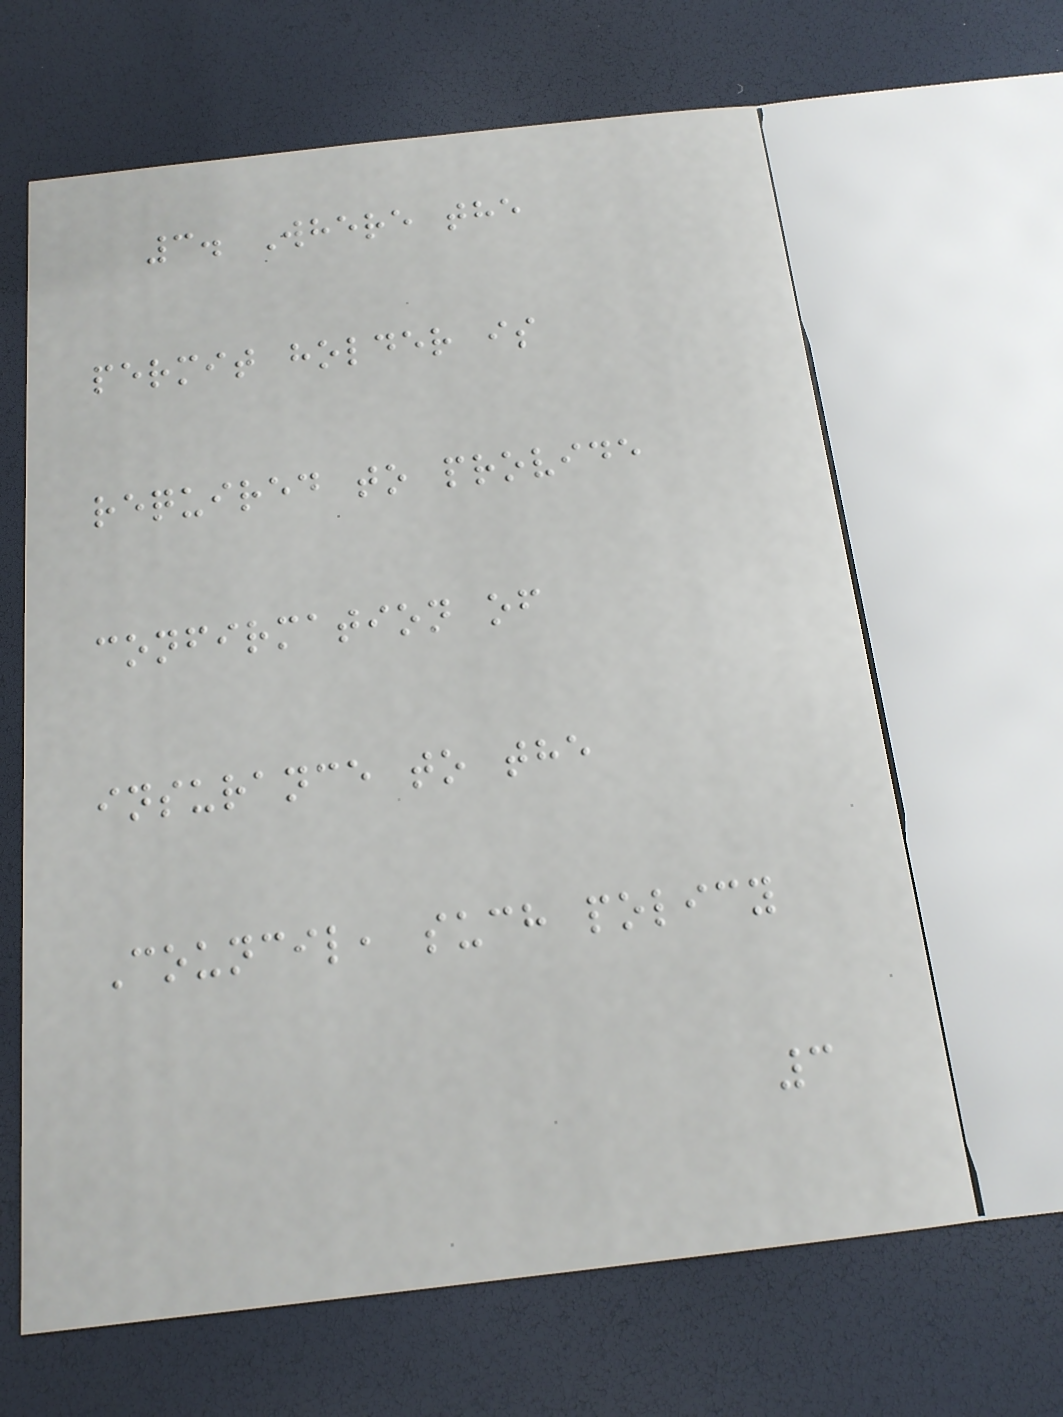3. Where the
permit holder is
required to provide
confirmation of
insurance to the
Council, such policy
3
